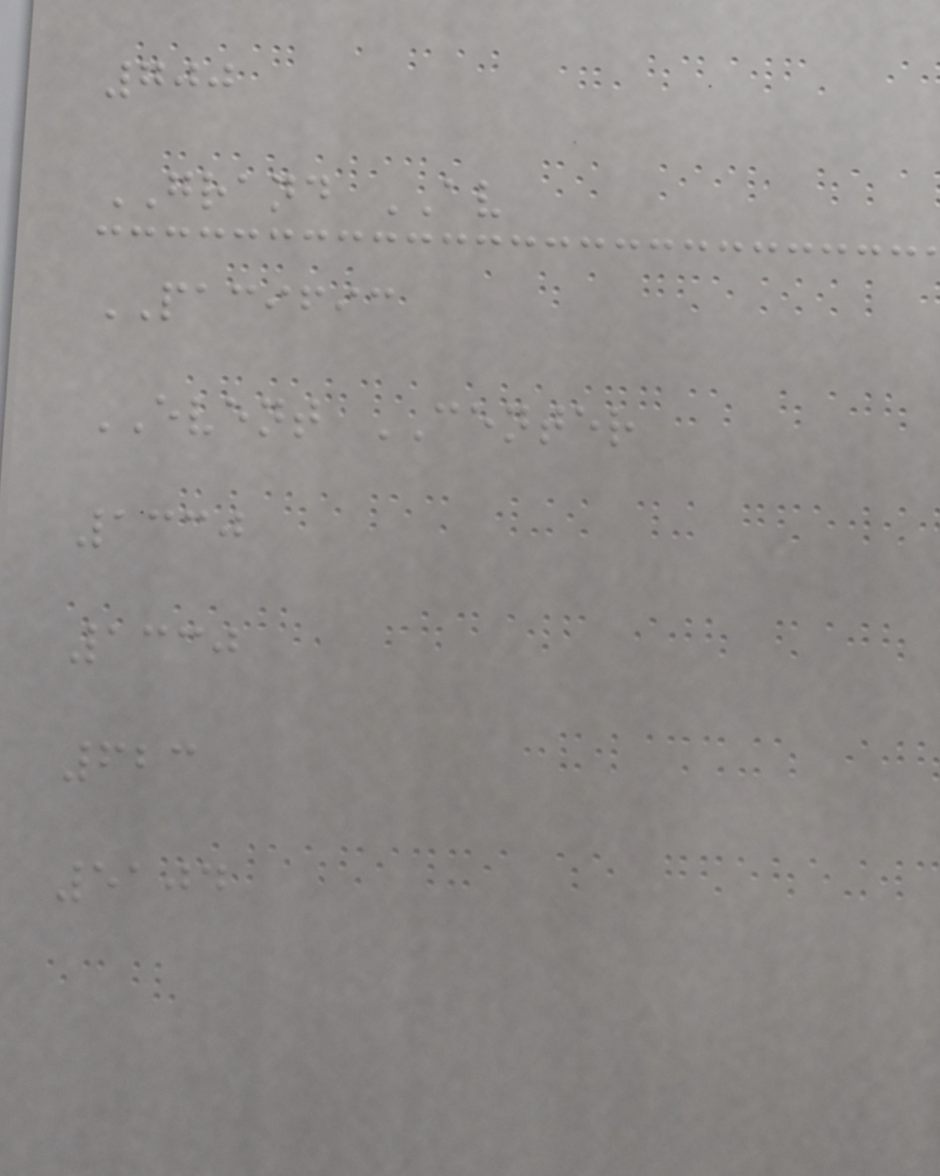700
GRAND AV
PACIFIC
EVENT CENTER
1330
1330
623
5104
